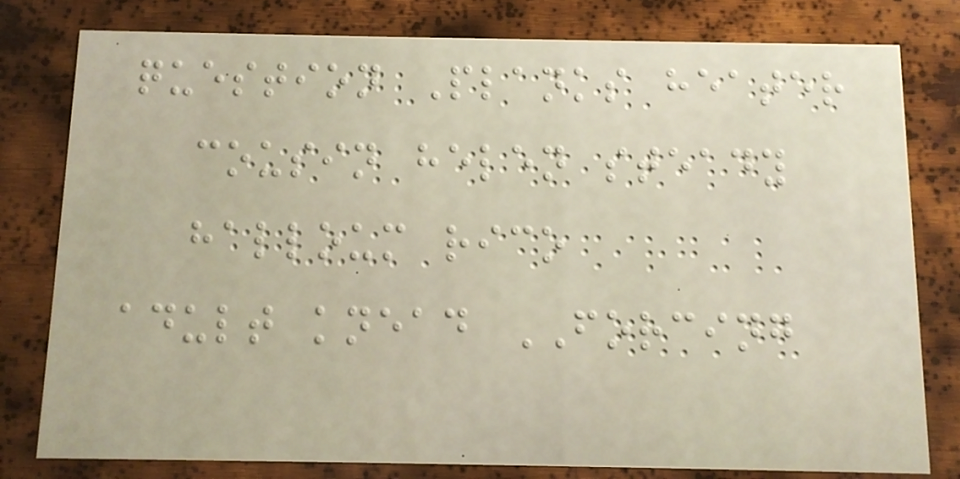question Planks heater
cousin helen steady
halloum rico
adult knead FORCING
